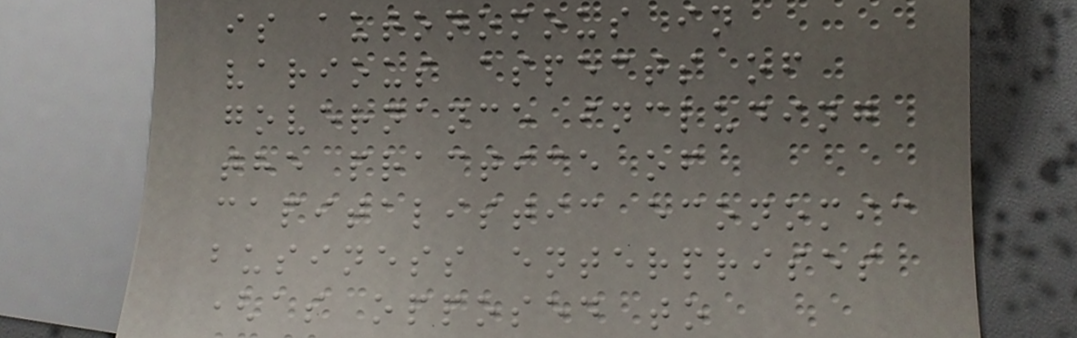is autonomous in
various aspects of
governance including
the practice of
capitalistic economic
business enterprises
(as opposed to
